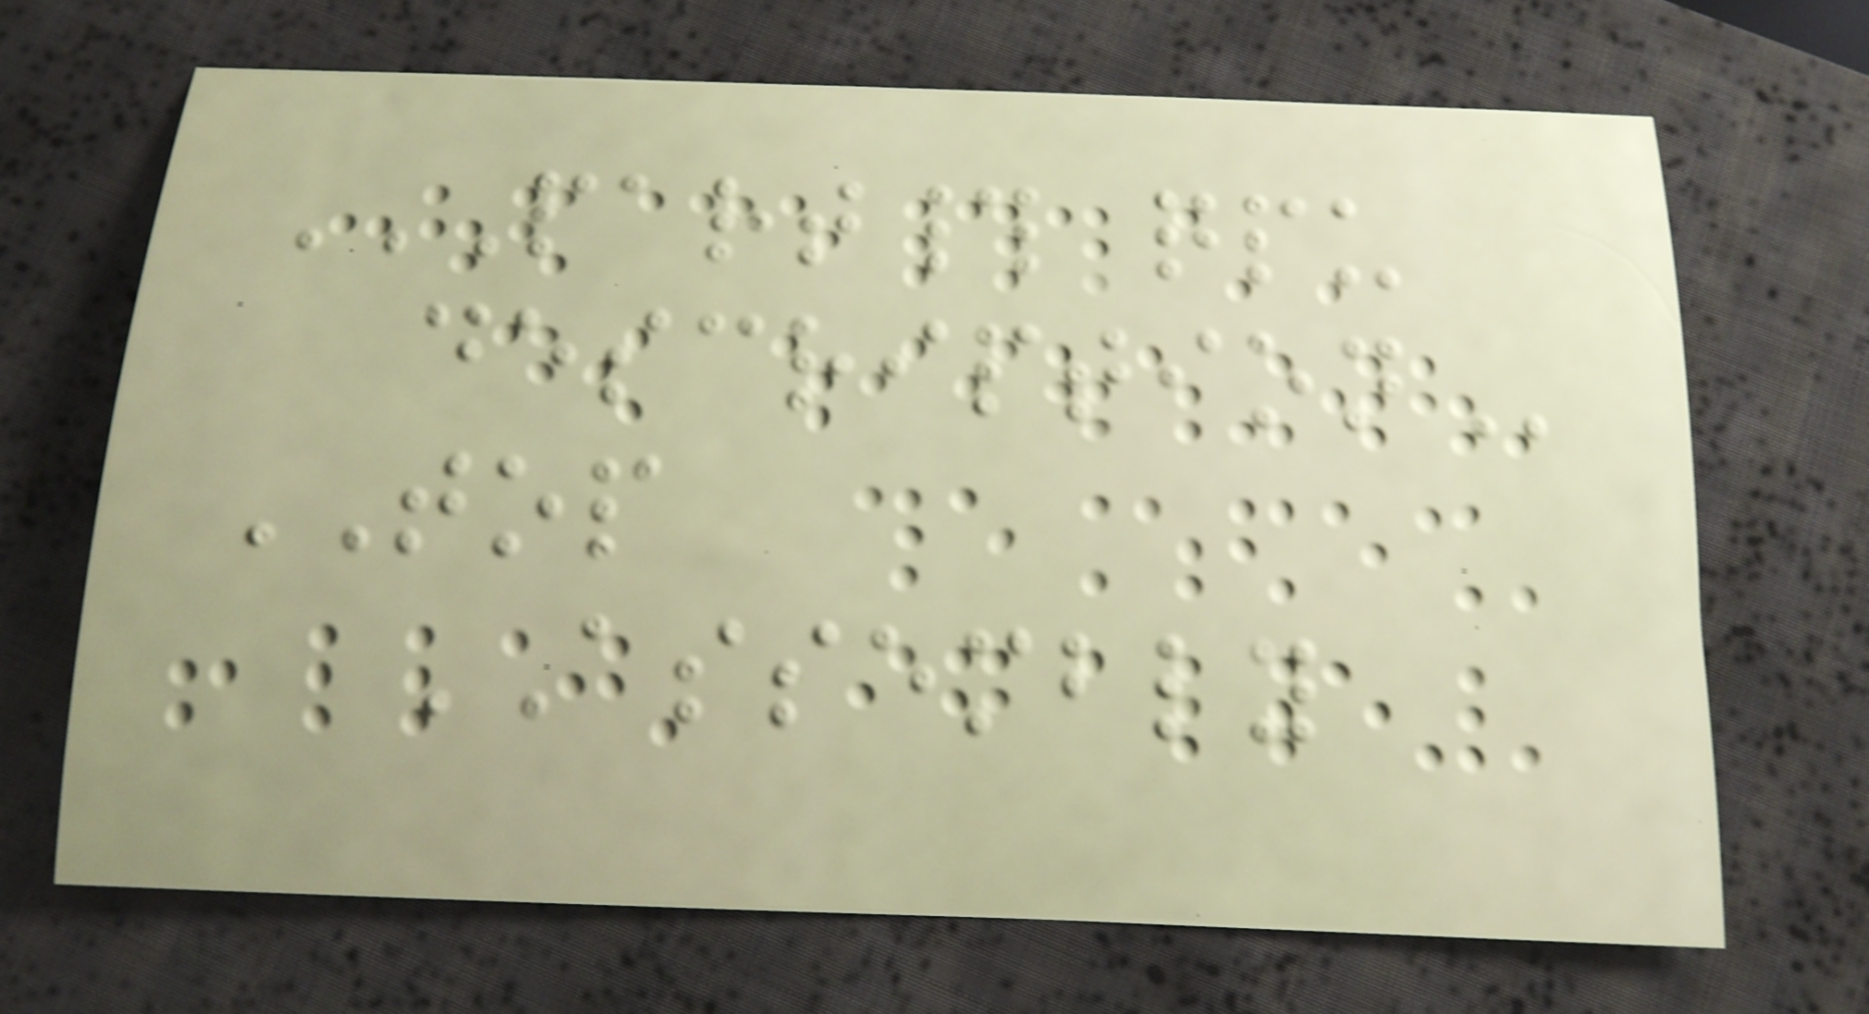PART# QPU
DESCRIPTION
TOP
ASSEMBLY
